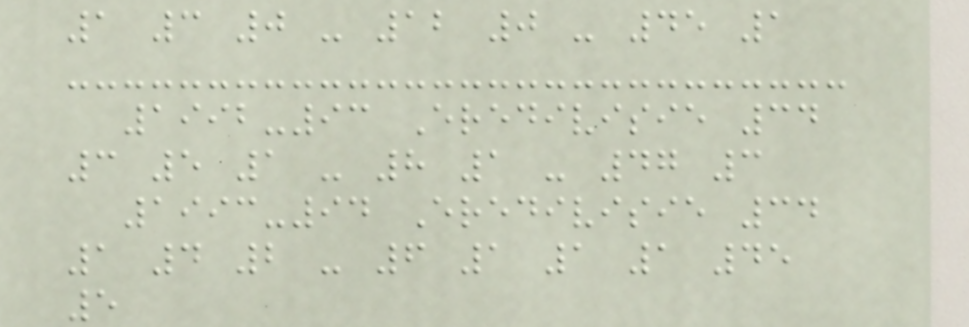1 3 0 - 12 0 - 45 1
1992-93 Eredivisie 34
3 5 1 - 8 1 - 47 3
1993-94 Eredivisie 34
1 4 2 - 6 1 1 1 45
5
